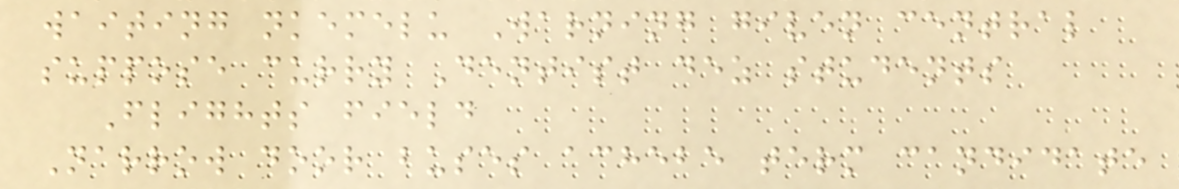waiting nkemelu Warning given central
suppose curry Dentist dez students
Flights field
Narrow door buses achebe term candidate
